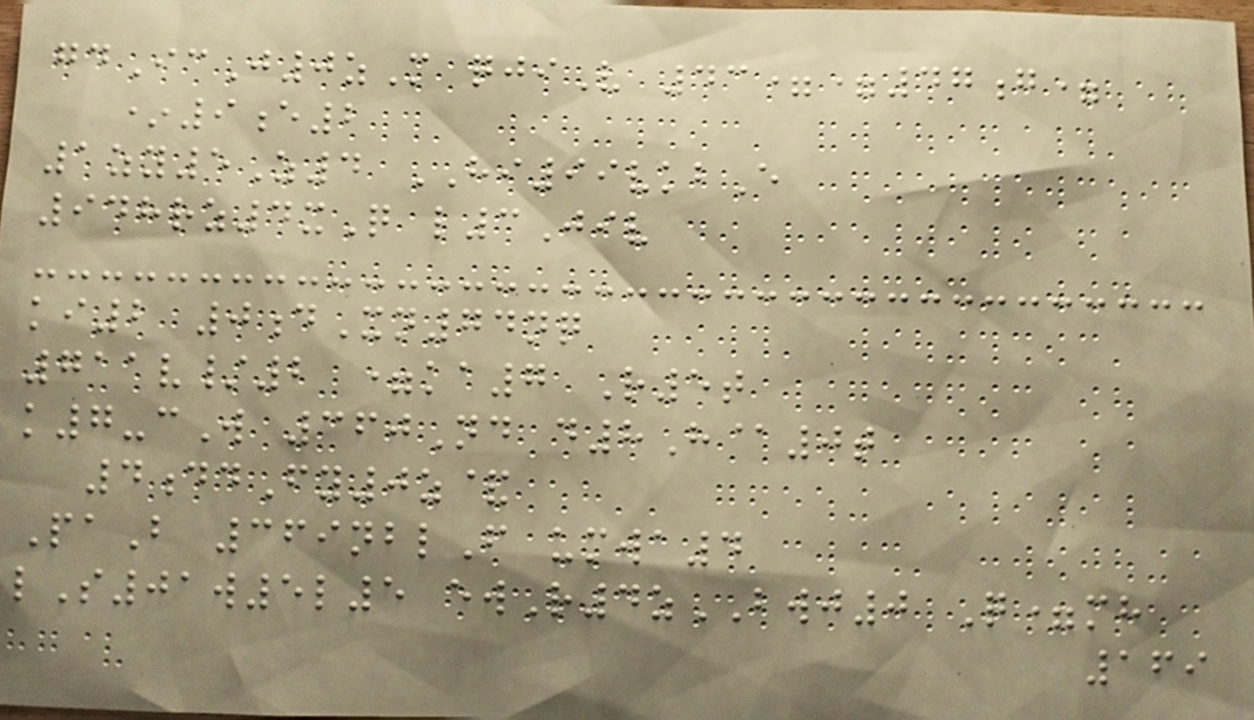gdIcJ0zM qjiV 43==47g=
*9e2
1zy5Z4 HI99vkbE
948rz4xQ l3Jiv
ki2 0dXn74nq
711v/2 =ka7 R5t
k7-cW 360Nd d8H@0t
4ddFy0z&
PaB 369nblF umwa4
lS01w5l5 ewR4zBWJ0 Q=mh
169
